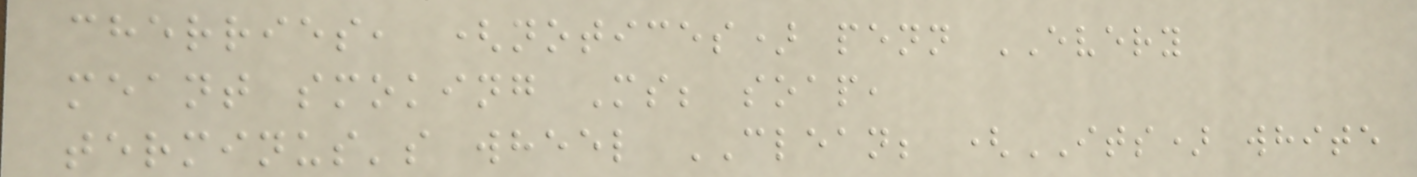cherries, (notices) penn EVERY
meant smoking Ms; soap,
terminus's wheel CLEAN; (ITS) white
